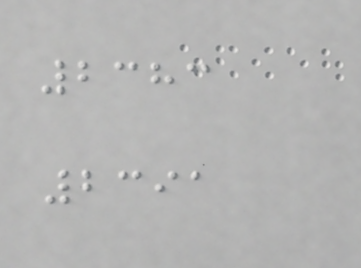2383
2391
